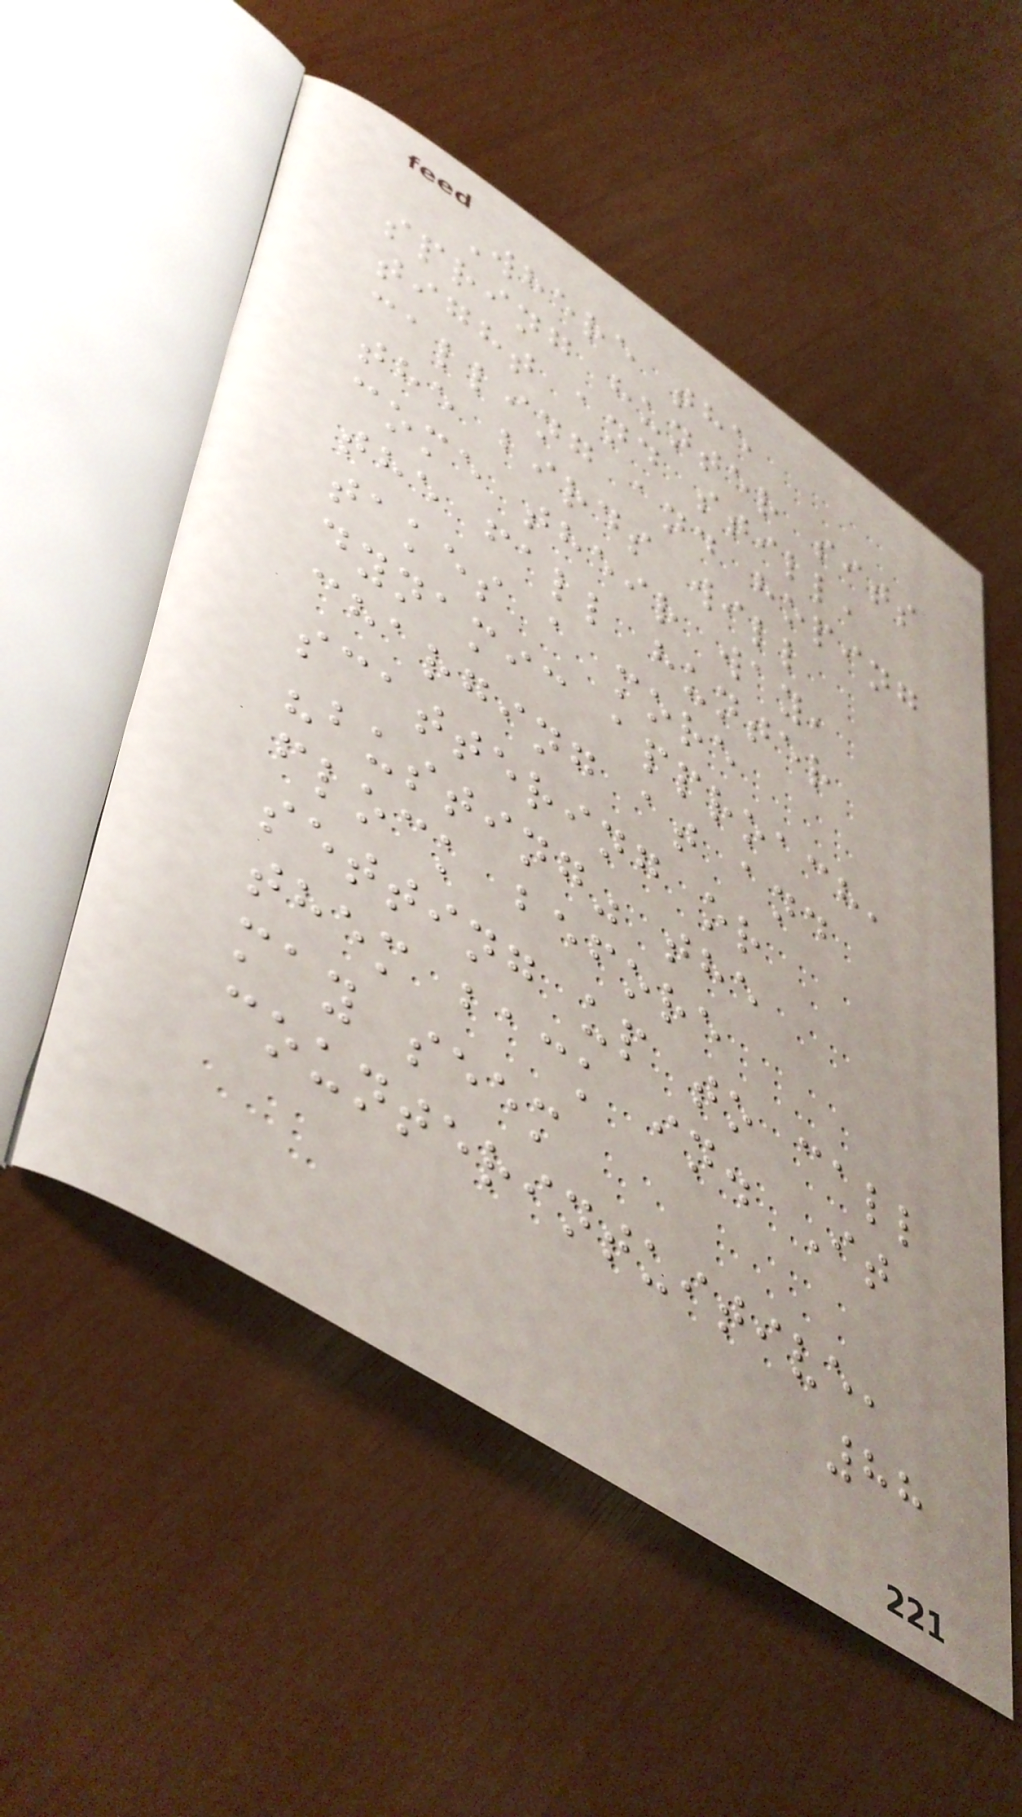Where the
spring hunter sits
tight and still,
calling and hoping
the birds will
come their way,
the fall hunter
takes a more
dynamic approach,
charging at and
scattering or
"busting" the
flock before
setting up to call
them back in. It
may seem
counterintuitive,
88
